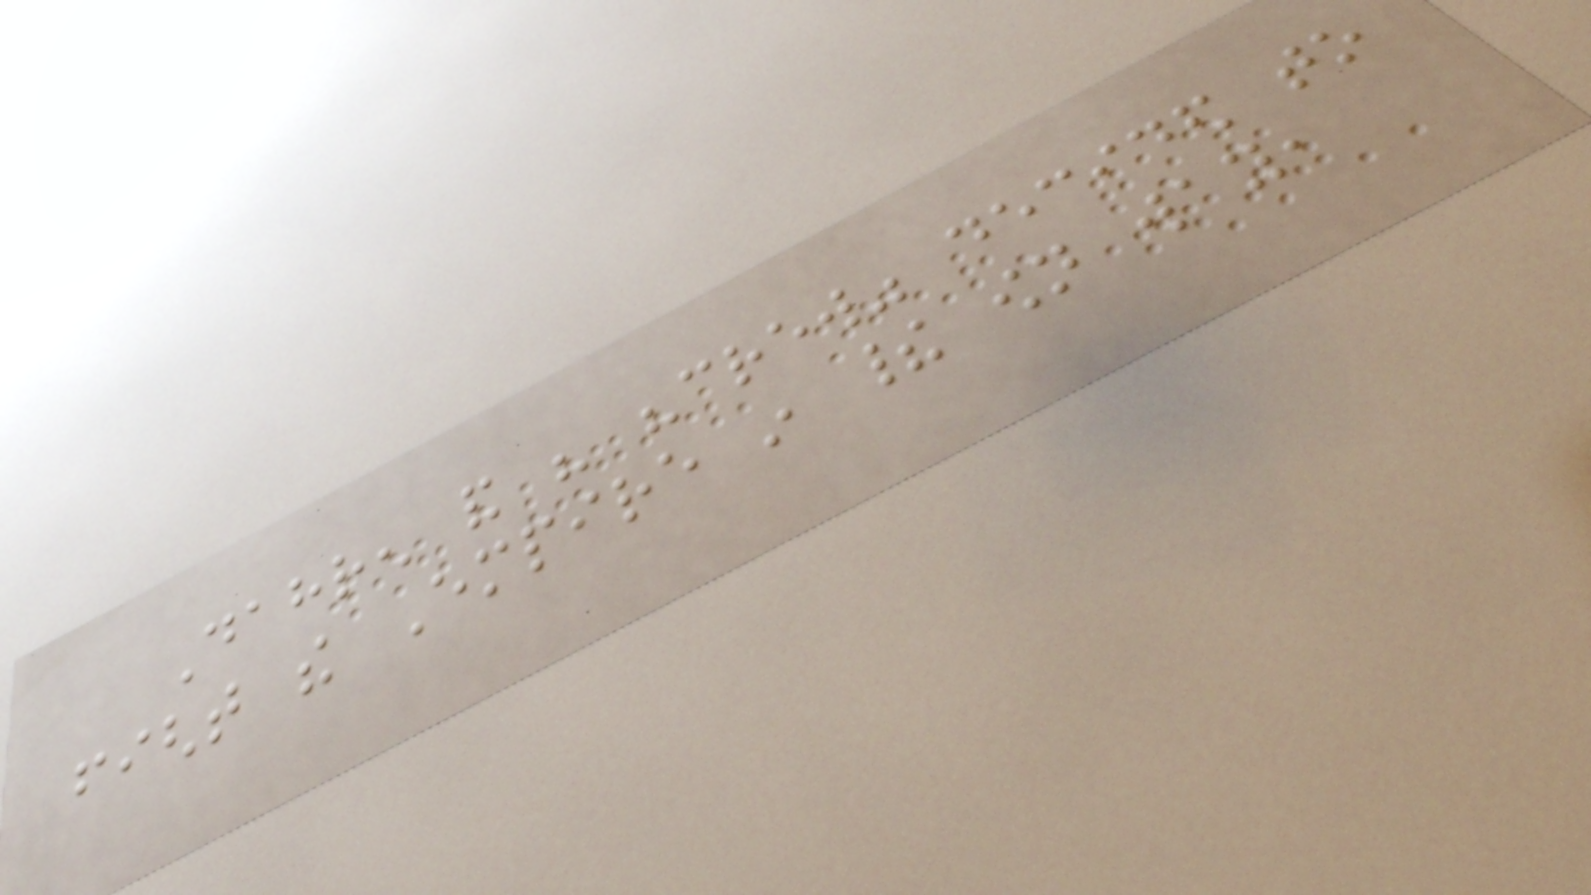Dahren and his "crew" decided to
fight the Empire in their own way,
